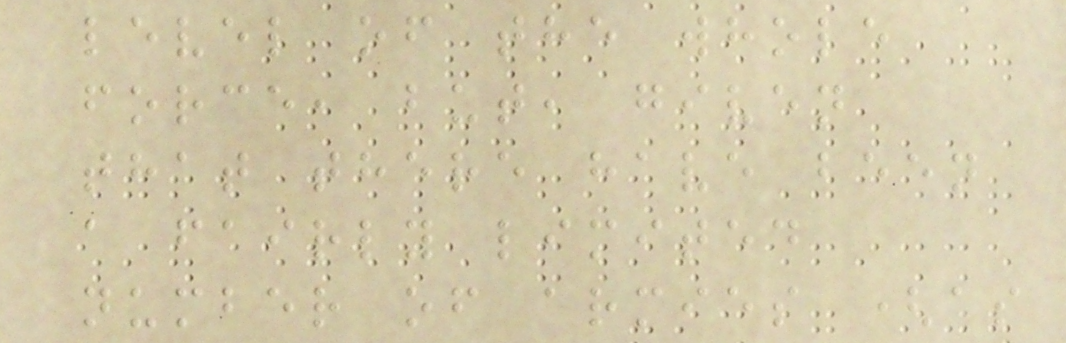level of the whole
force, but, given
that there have been
a fairly limited
number of armies (as
